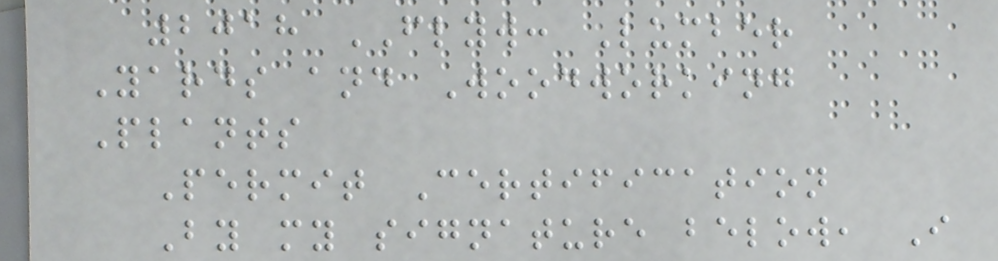2018 FLYW: Lumber
Yards and Woodworking
Plants
Permit Certification
By my signature below, I
